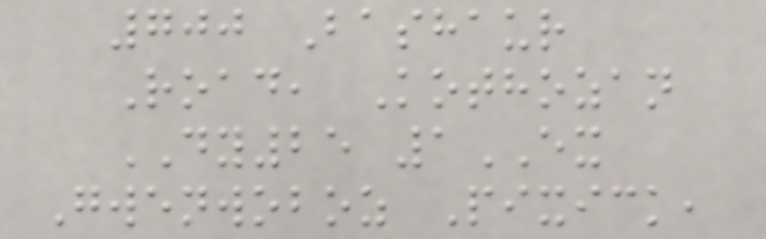700 Bashaur
Road, Kothozan
DY25 1EX
Gwenwoboz Pixick,
